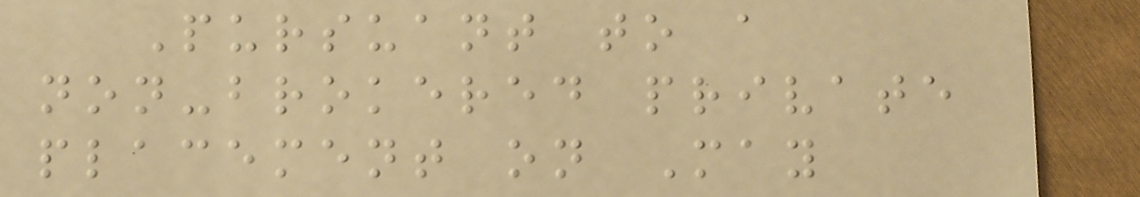Pursuant to a
non-brokered private
placement on May
